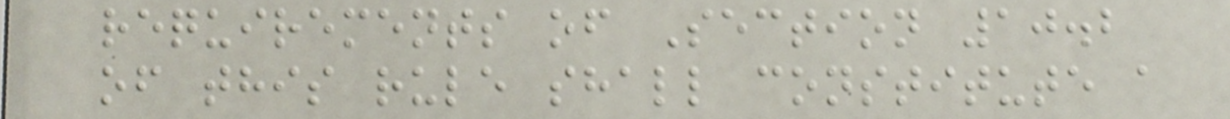requirements of Section 10.2
of this rule shall constitute a
